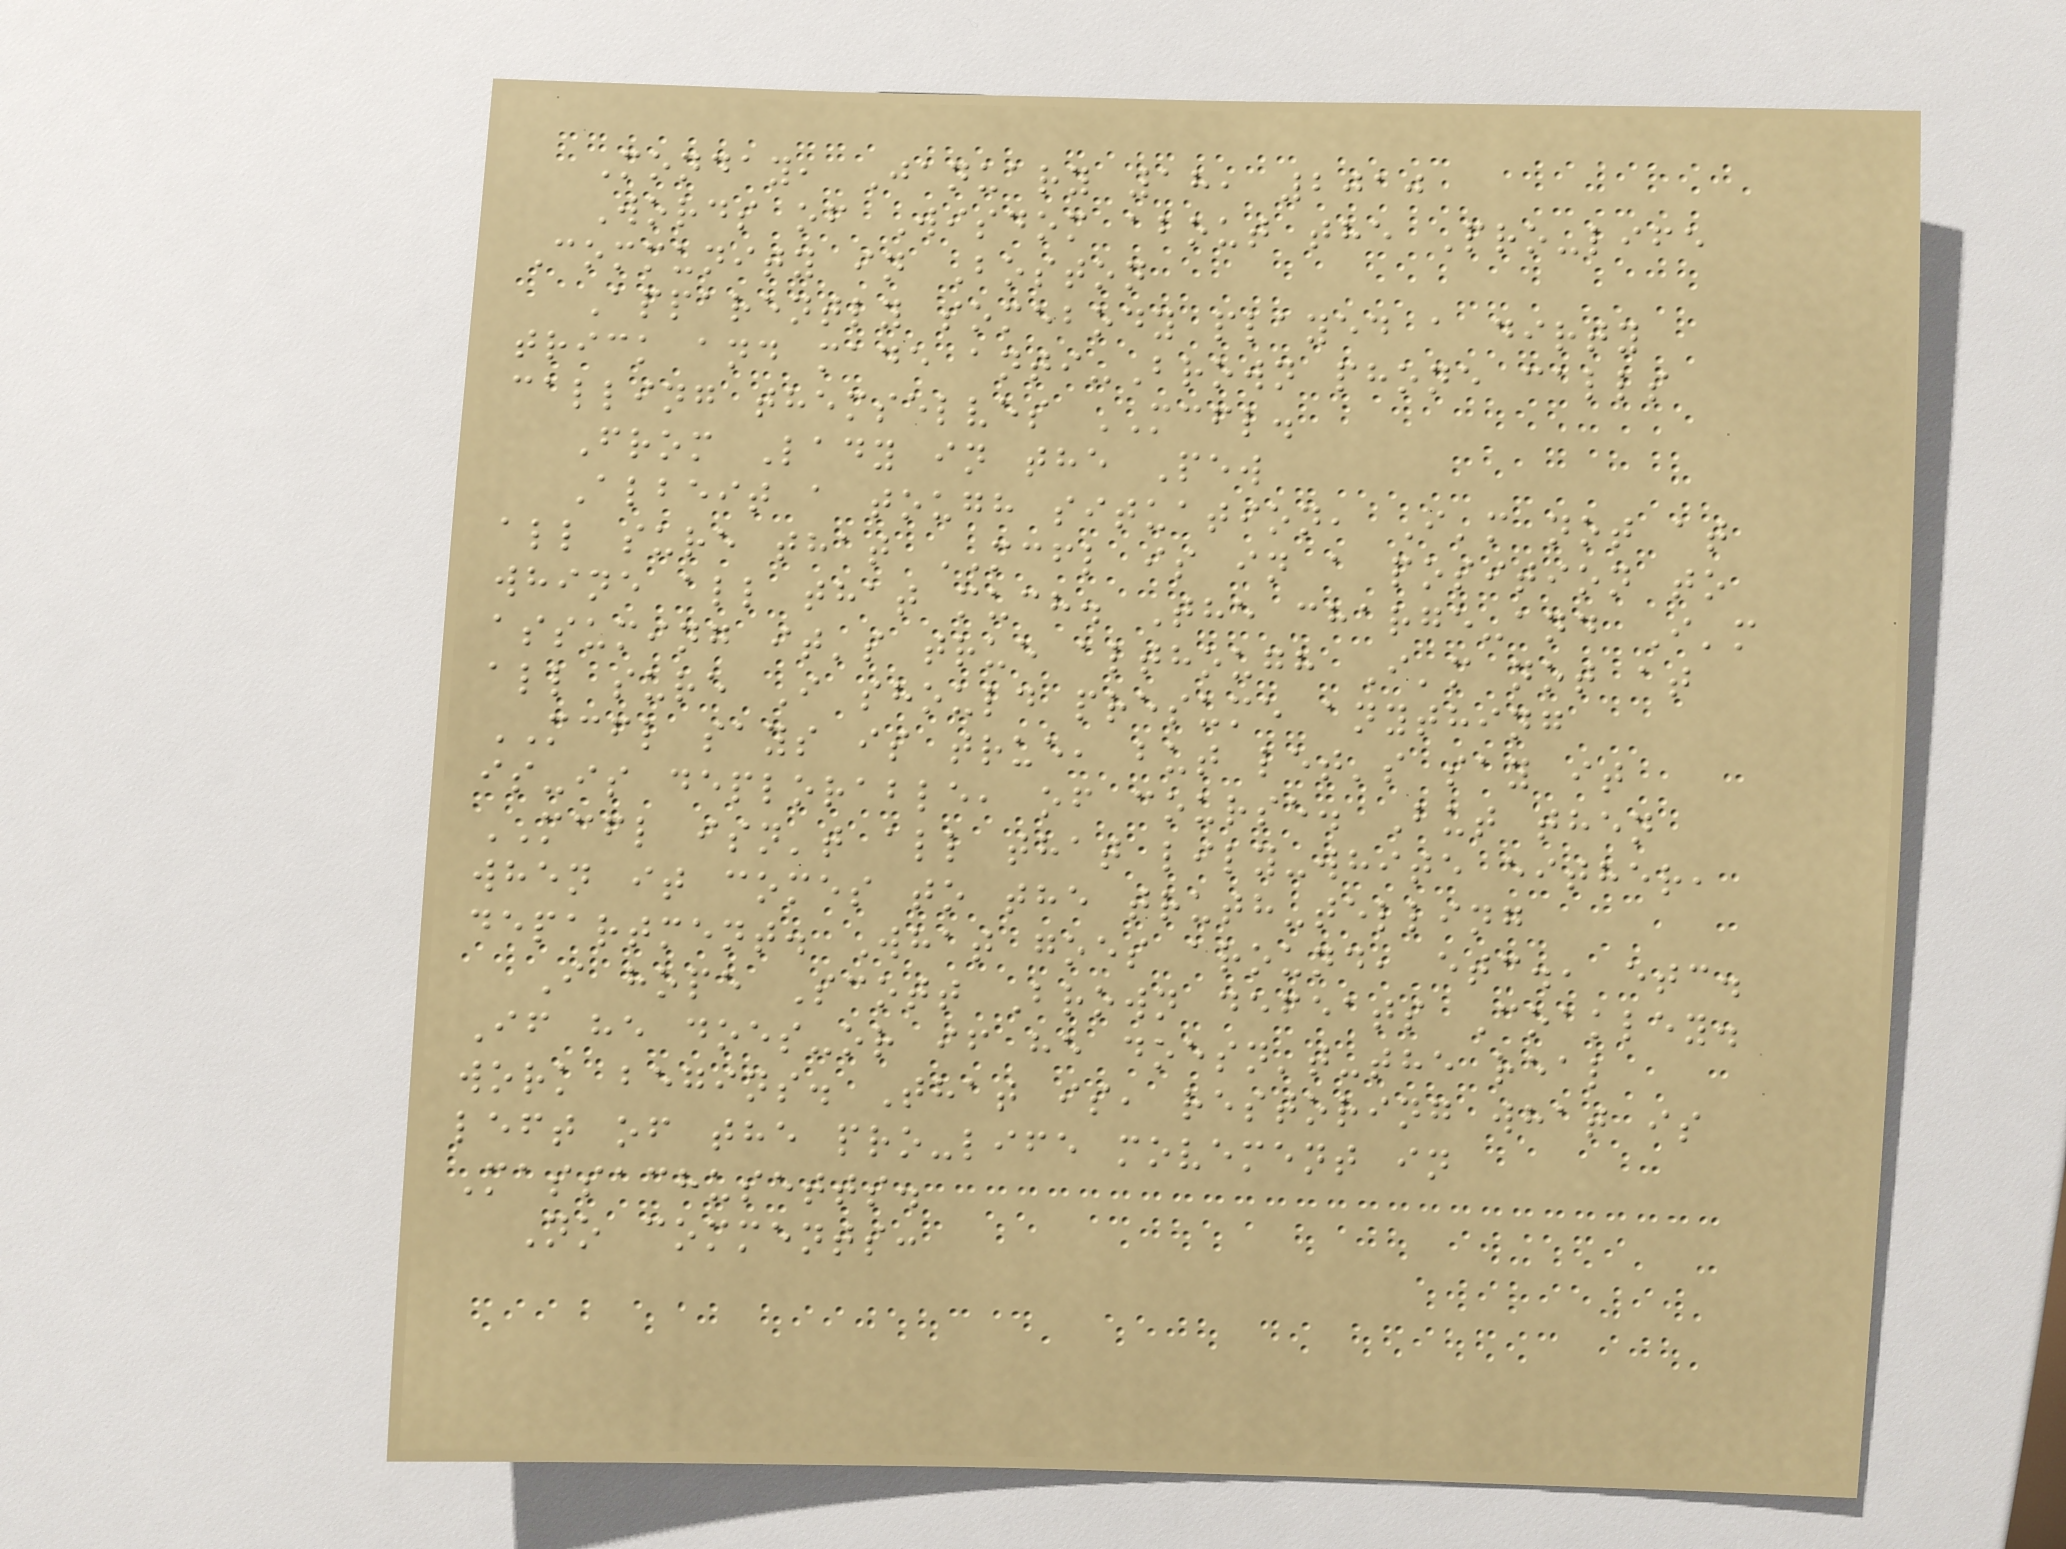Monday, January 18, 2010
Words of Wisdom about the Pro-life
Community in Boston
Apparently somebody played a dirty
trick and made anti-Brown phone calls
calling themselves MCFL.
From Lady in the Pew
Albeit a tough situation, I'm not at
all sure that MCFL is in a position to
whine all that much. The charge-and I'm
assuming it's true although I'm not at
all sure I should presume anything
MCFL says is true, but let's say it
is-is deplorable, of course. But then
MCFL isn't all that lily-white either,
when it comes to the truth-telling
department. What goes around, etc., etc.
I hope Scott Brown defeats Coakley.
If he does-or if he doesn't-the real
work begins. That is, restoring what is
left of the pro-life movement in
Massachusetts.
No comments:
